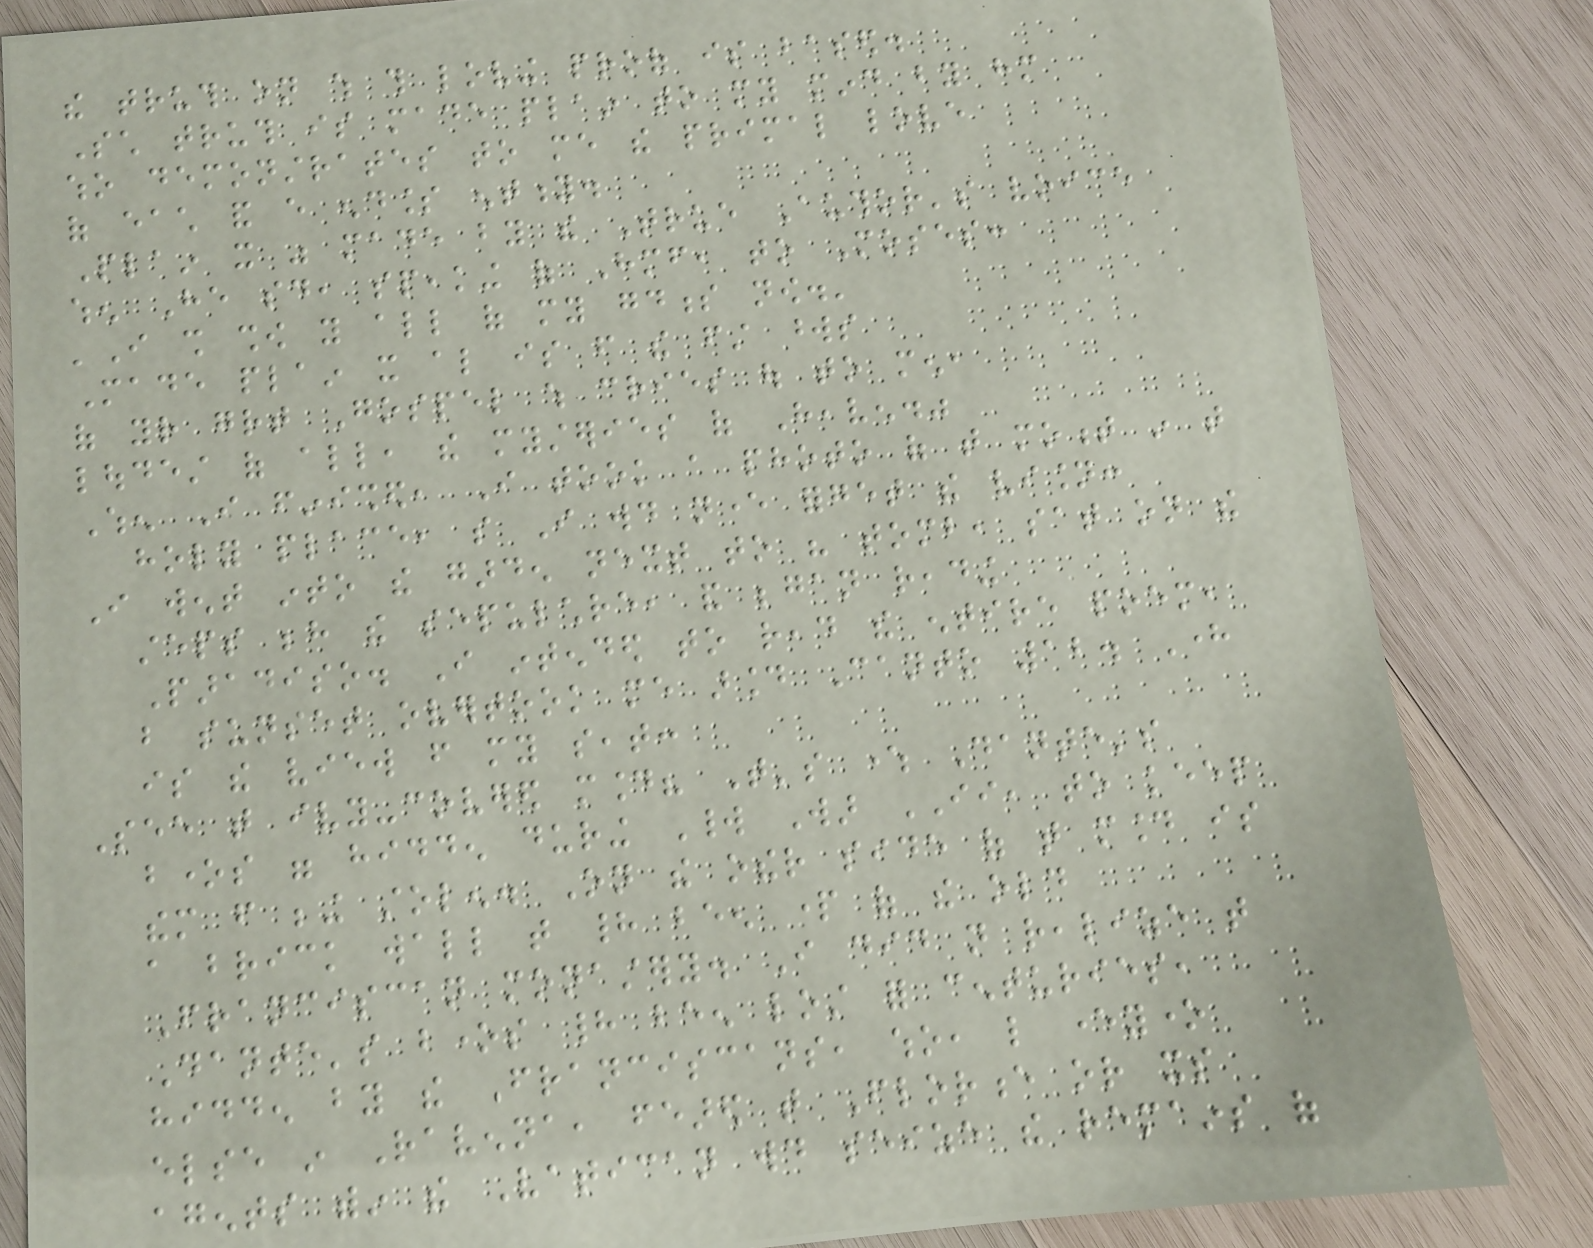the truth on which this loving proof is based.
Such truth is made plain to my mind by him
who demonstrates to me the primal love
of each and every endless entity.
Plain it was made by the True Author's voice
when He said, speaking of Himself, to Moses:
'I shall show you all of my goodness now.'
Made plain it also is from the first words
of your great Gospel which cries out to men,
loudest of all, the mysteries of Heaven."
When I finished, I took a photo of that moment in that
holy place, so I would never forget the vision:
I went into the garden next to his tomb, sat on the
steps behind the sepulchre, and began reading
Paradiso. I intended to read the entire poem,
but sunset overtook me around Canto 12. Here
is the view from my seat:
See that ivy-covered mound? That's where Dante's
bones were hidden during World War II, to keep
them from being stolen. On the other side of that mound is
a brick wall that had been part of the old
Franciscan monastery. I did not realize that
Dante's bones had been lost for centuries,
hidden by the Franciscans, who, like everyone
else in Ravenna, feared that Florence or its
agents within the Vatican would seize the remains of
